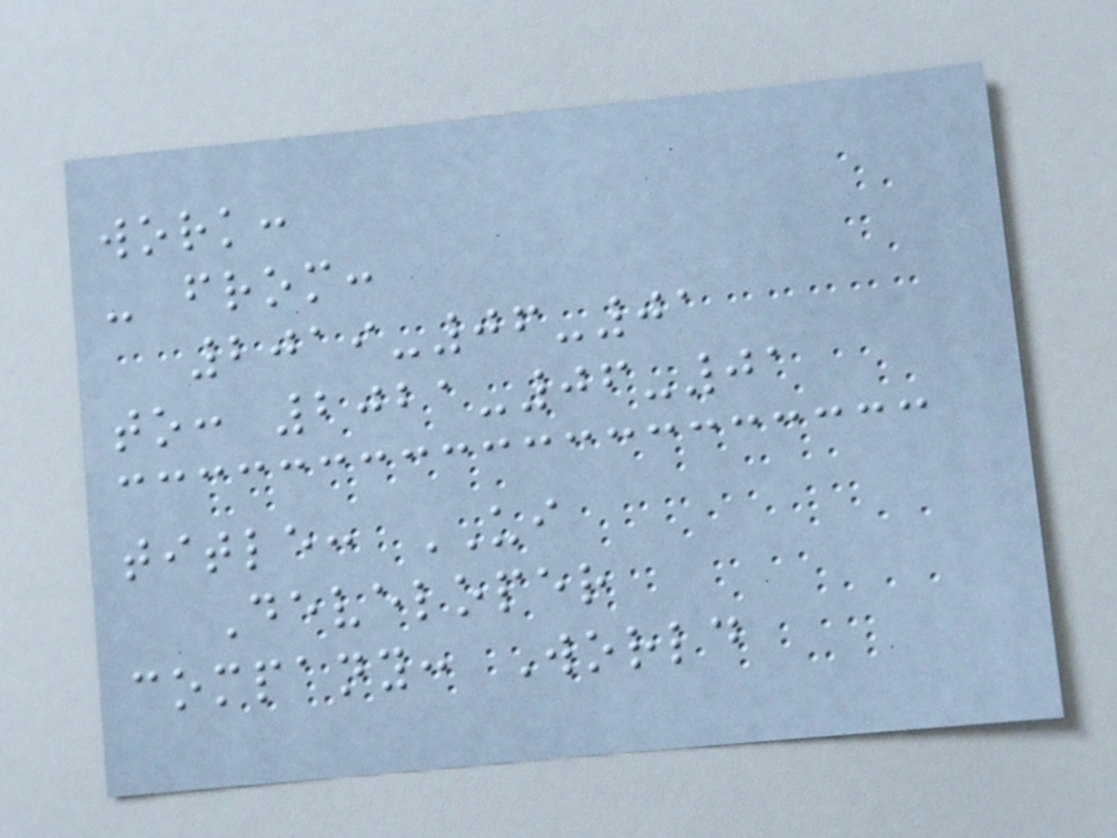work:
- from:
2019-06-01
to: 2021-06-01
title: UI
Developer
company: World
